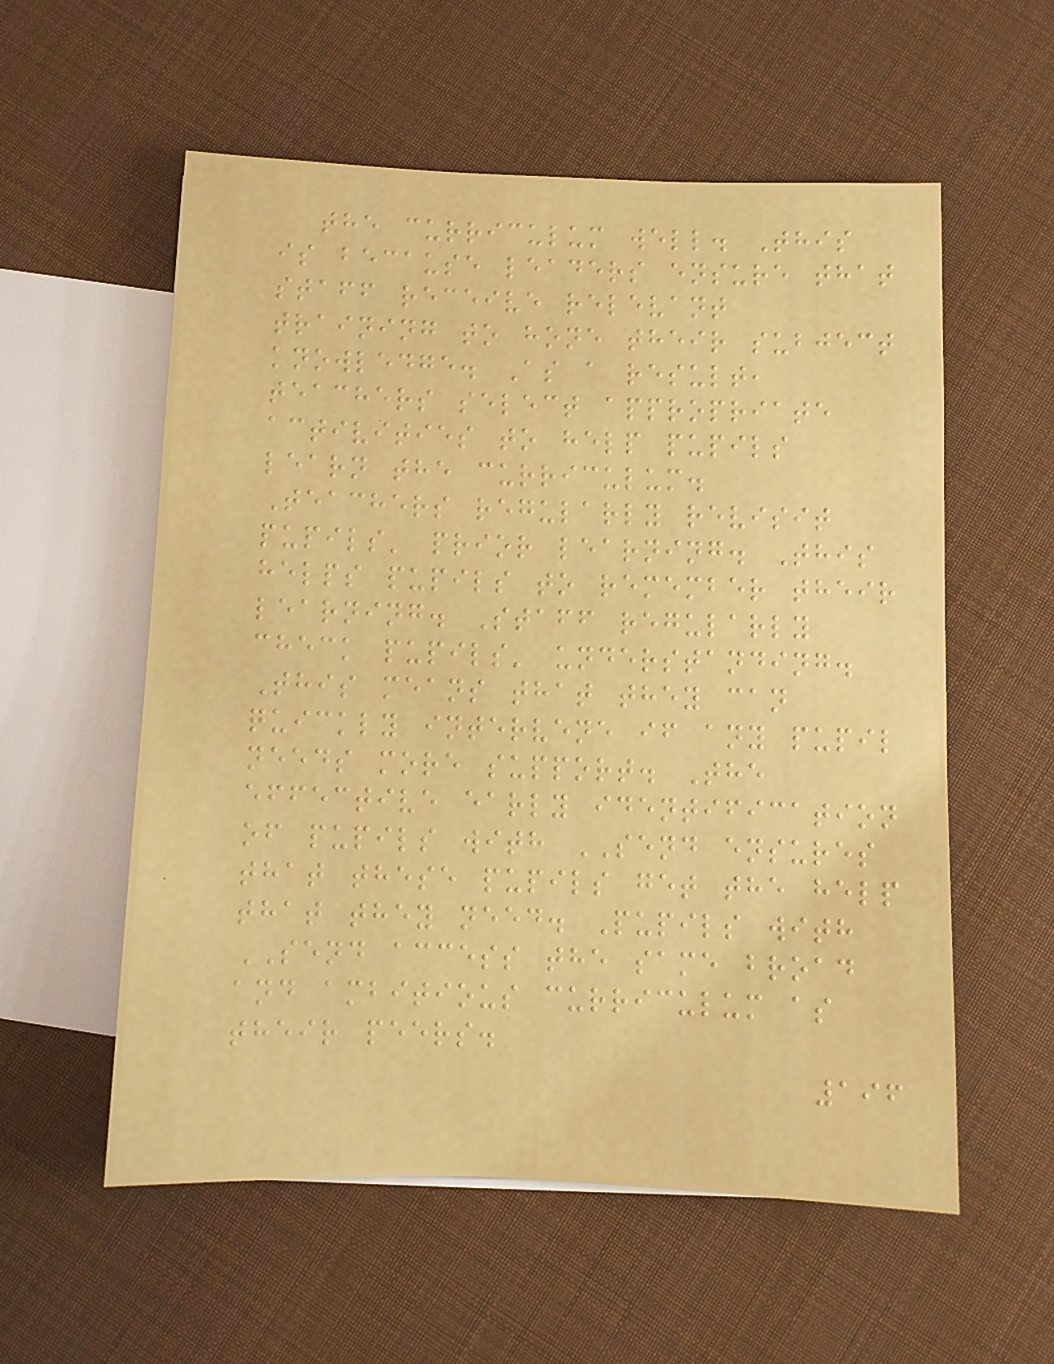the curriculum well. This
is because leaders ensure that
staff receive relevant
training to hone their subject
knowledge. As a result,
teachers select appropriate
activities to help pupils
learn the curriculum.
Teachers regularly revisit
pupils' prior learning. This
helps pupils to remember their
learning. Staff regularly
check pupils' understanding.
This means that they can
quickly intervene if any pupil
needs more support. The
effective early identification
of pupils with SEND ensures
that these pupils get the help
that they need. Pupils with
SEND access the same broad
and ambitious curriculum as
their peers.
196
